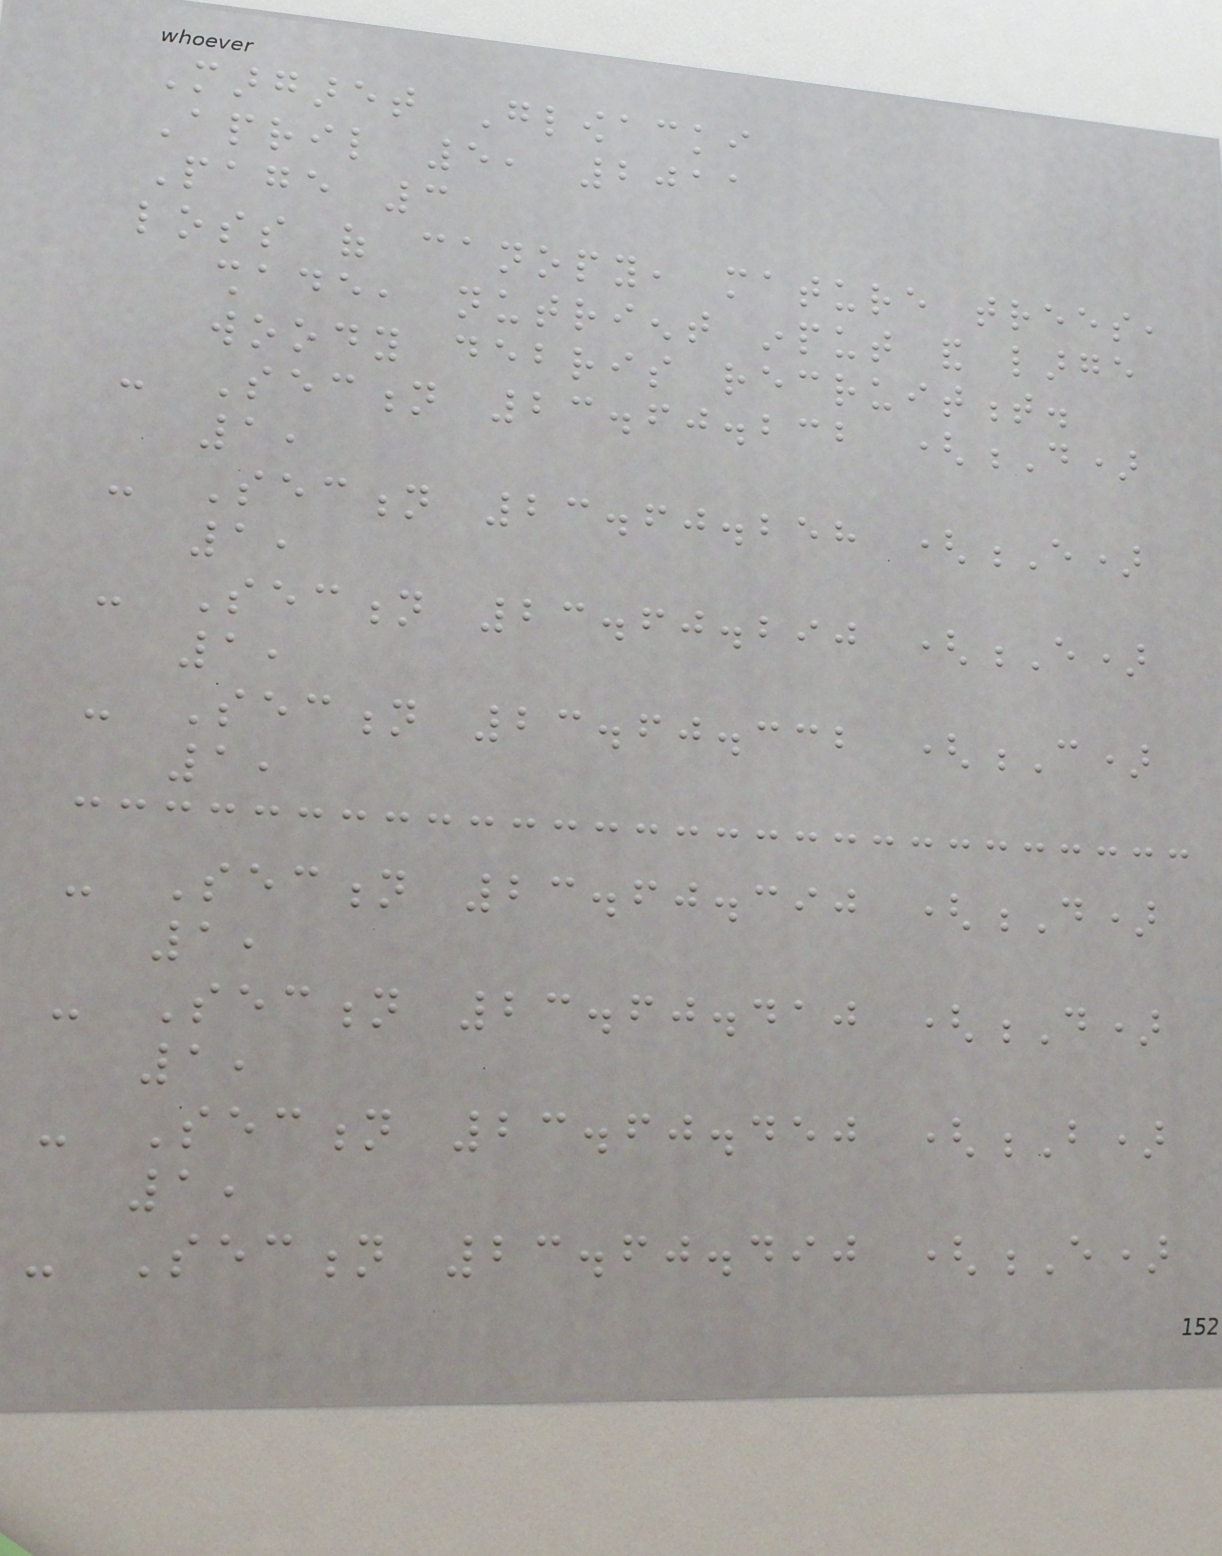Margaret Glowacki
April 5, 2011
Page 3
loss of canopy, mature trees,
shade, nutrient input and large
woody debris recruitment.
- Section 23.60.232 (D)
1,
- Section 23.60.258 (E)
1,
- Section 23.60.290 (E)
1,
- Section 23.60.332 (C)
1,
- Section 23.60.390 (D)
1,
- Section 23.60.410 (D)
1,
- Section 23.60.450 (B)
1,
- Section 23.60.490 (E)
